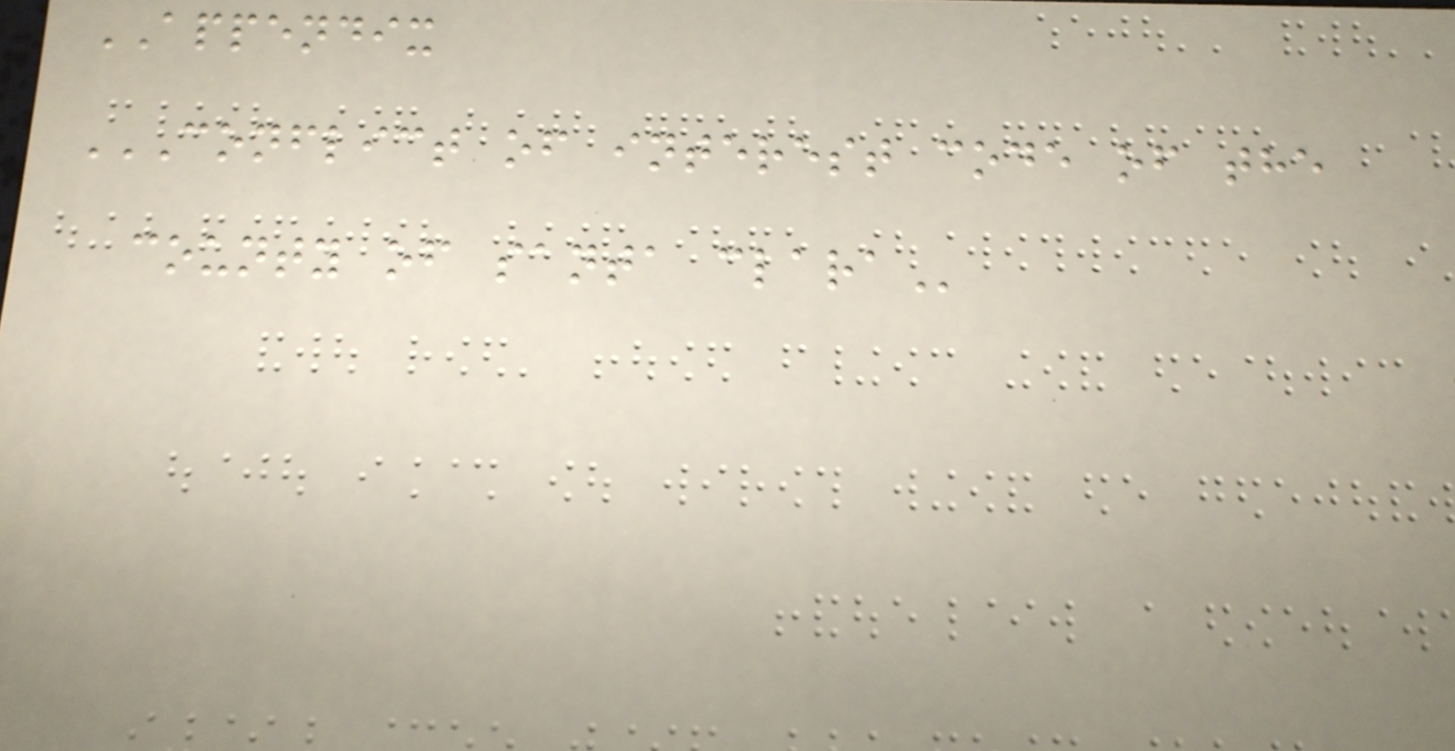APPENDIX
CONFLICT OF INTEREST CODE OF THE
COUNTY OF SANTA CLARA
